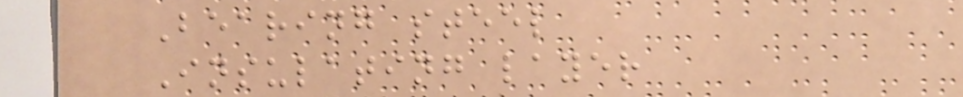Bearing steel
Insulating layer
